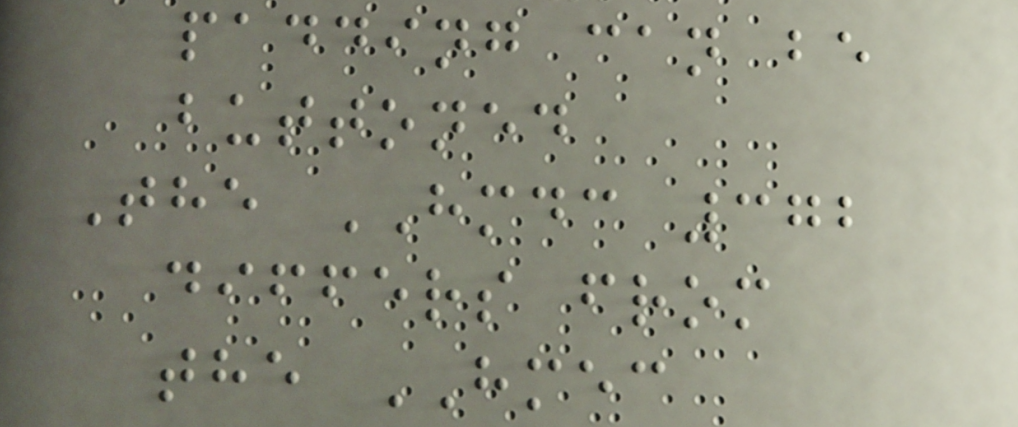padding can be
buttoned
The HMDC 372
differs from
the HMEC
